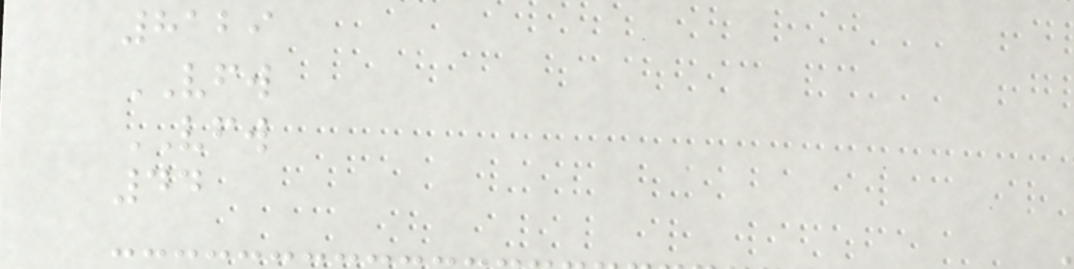8129
VFW
VFW
44
